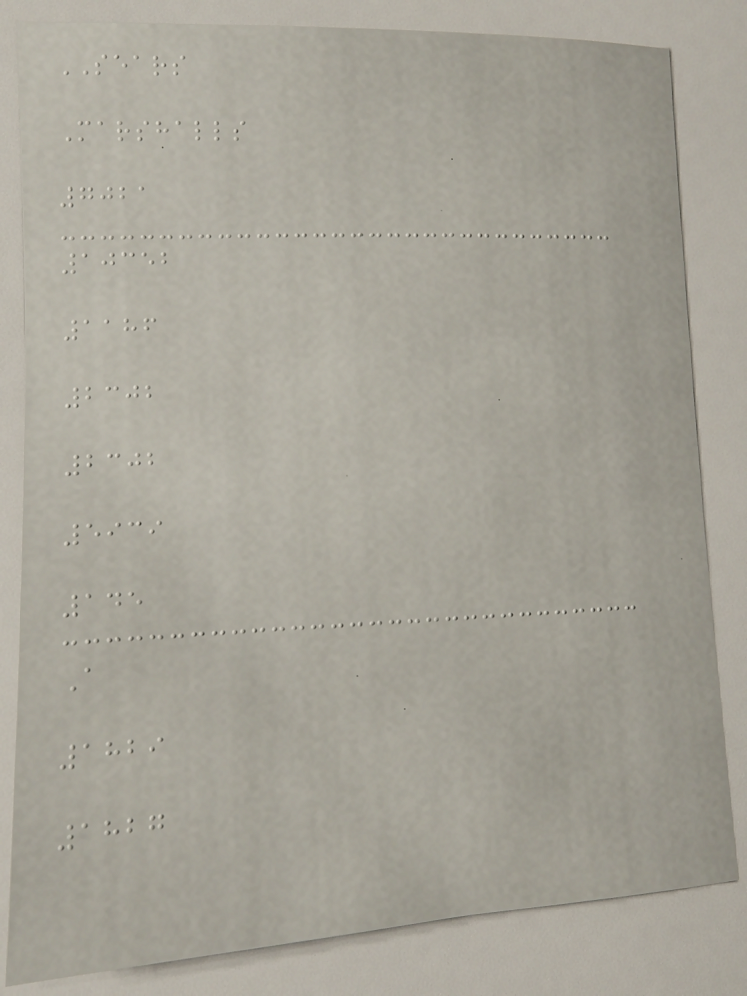SEARS
Marshalls
7021
10352
1186
2302
2302
5939
145
A
1829
1827
